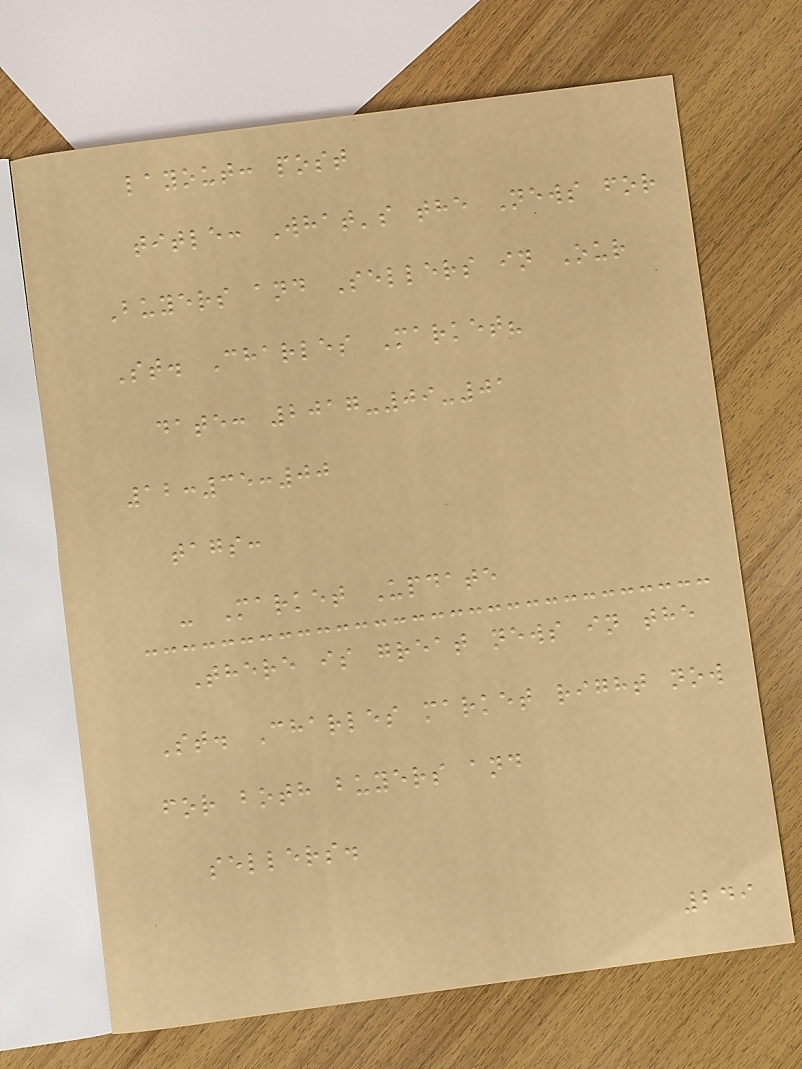layout: post
title: What's the News for
Buyers and Sellers in Our
St. Charles Market?
date: 2017-09-01
12:35:00
tags:
- Market Update
There is great news in the
St. Charles market right now
for both buyers and
sellers.
249
